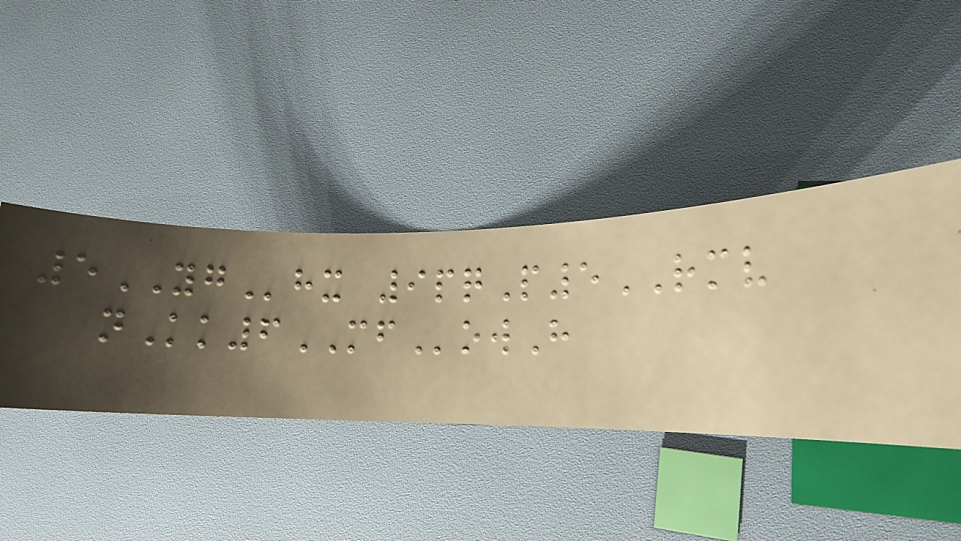5YGhx 9pqP5RMV
nKk6MFowH
